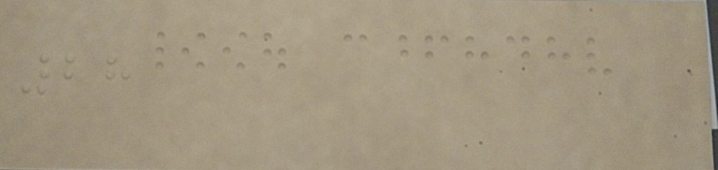28
